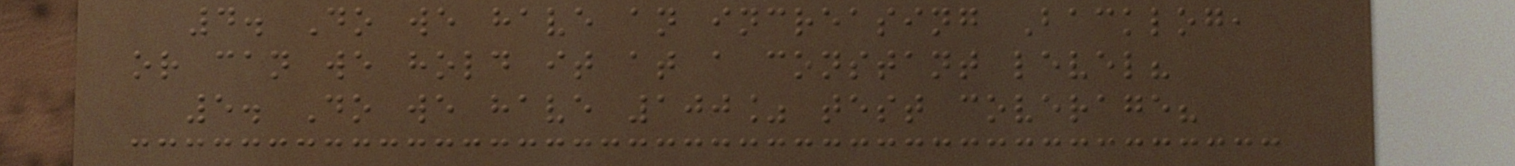4. Do we have an increasing Backlog,
or can we hold it at a constant level?
5. Do we have 100% test coverage?
